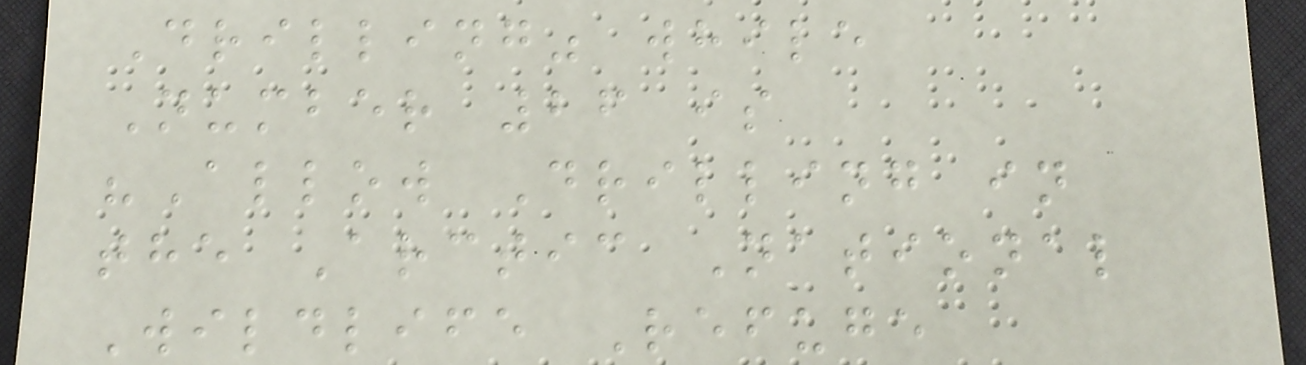Drilling" while
Number 26 is
"Allow Drilling in
the Arctic National
Wildlife Refuge
